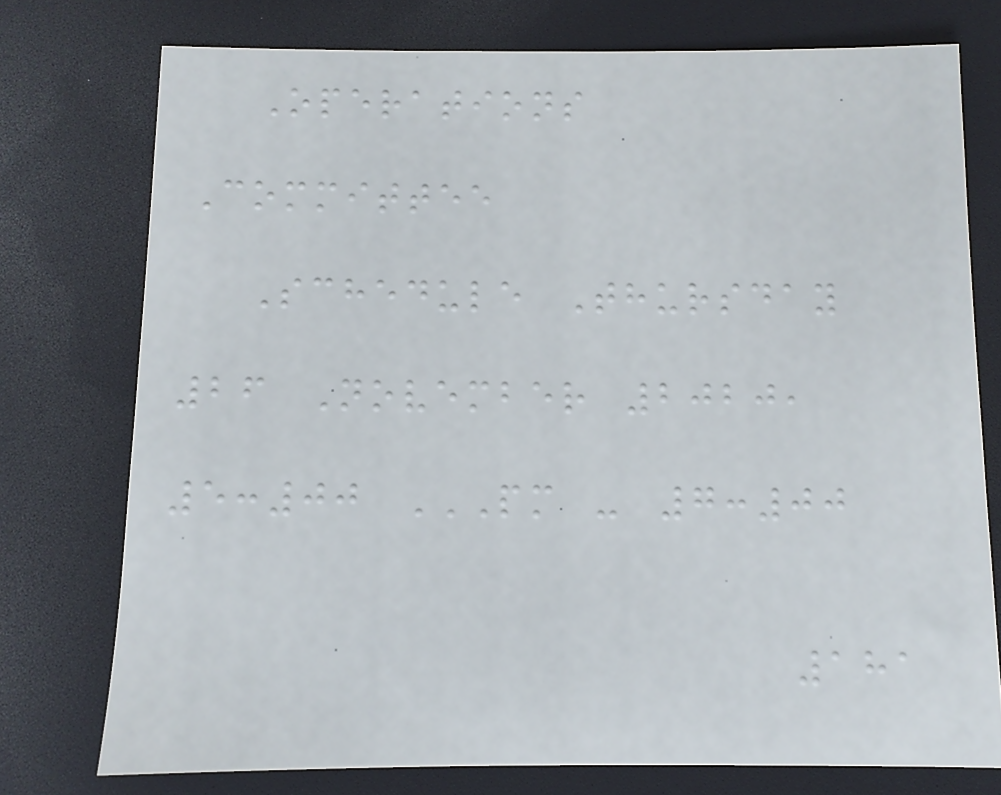Operations
Committee
Schedule Thursday
26 November 2020,
5:00 PM - 7:00
181
